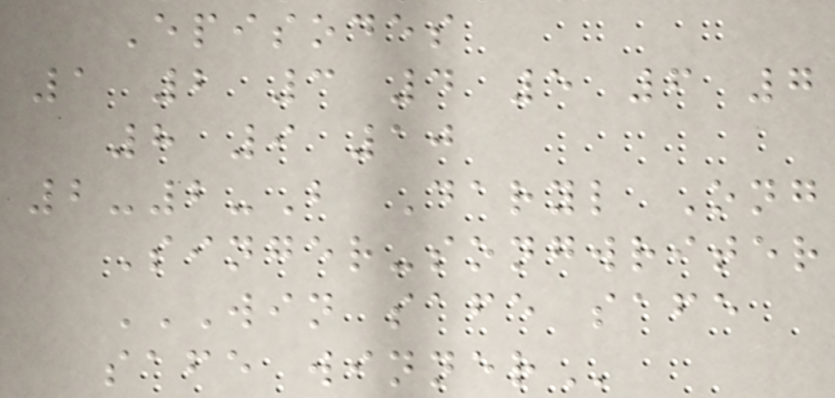Episodes
1 2 3 4 5 6 7
8 9 10
2-2-B Daryl Ong
Singer-songwriter
WIN SAFE SAFE
SAFE WINNER
